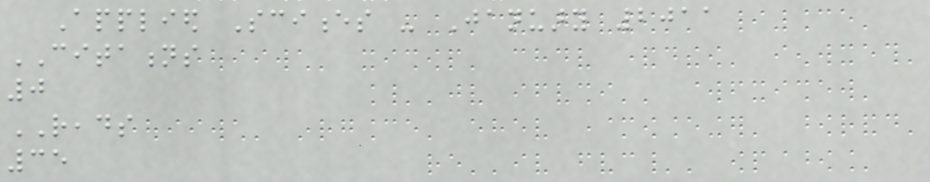Applied Sciences - January 2011
CITATIONS
0
READS
35
